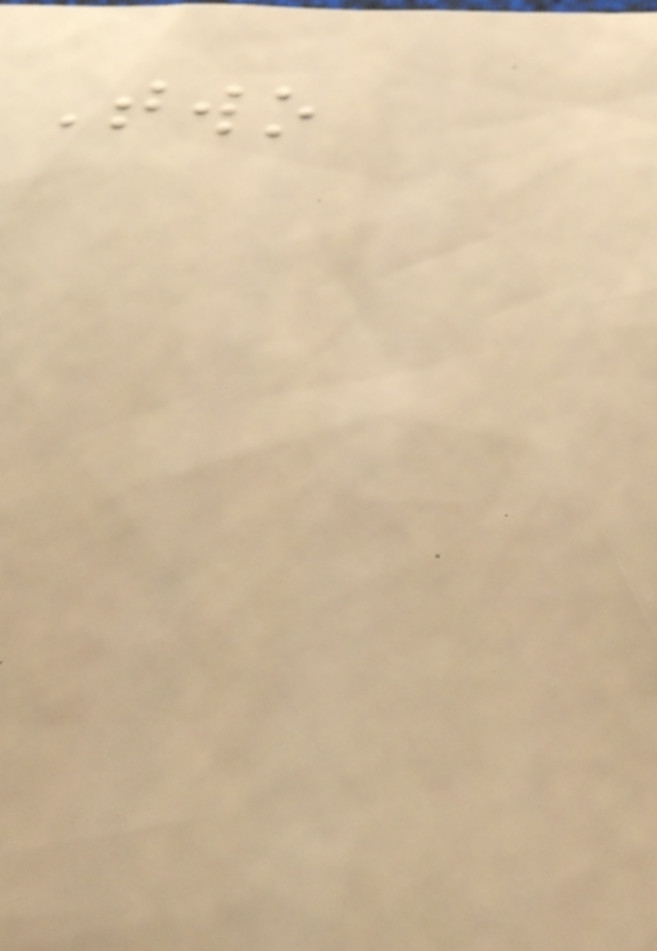Two
